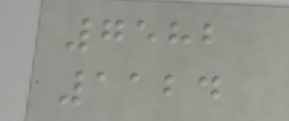7582
1124
